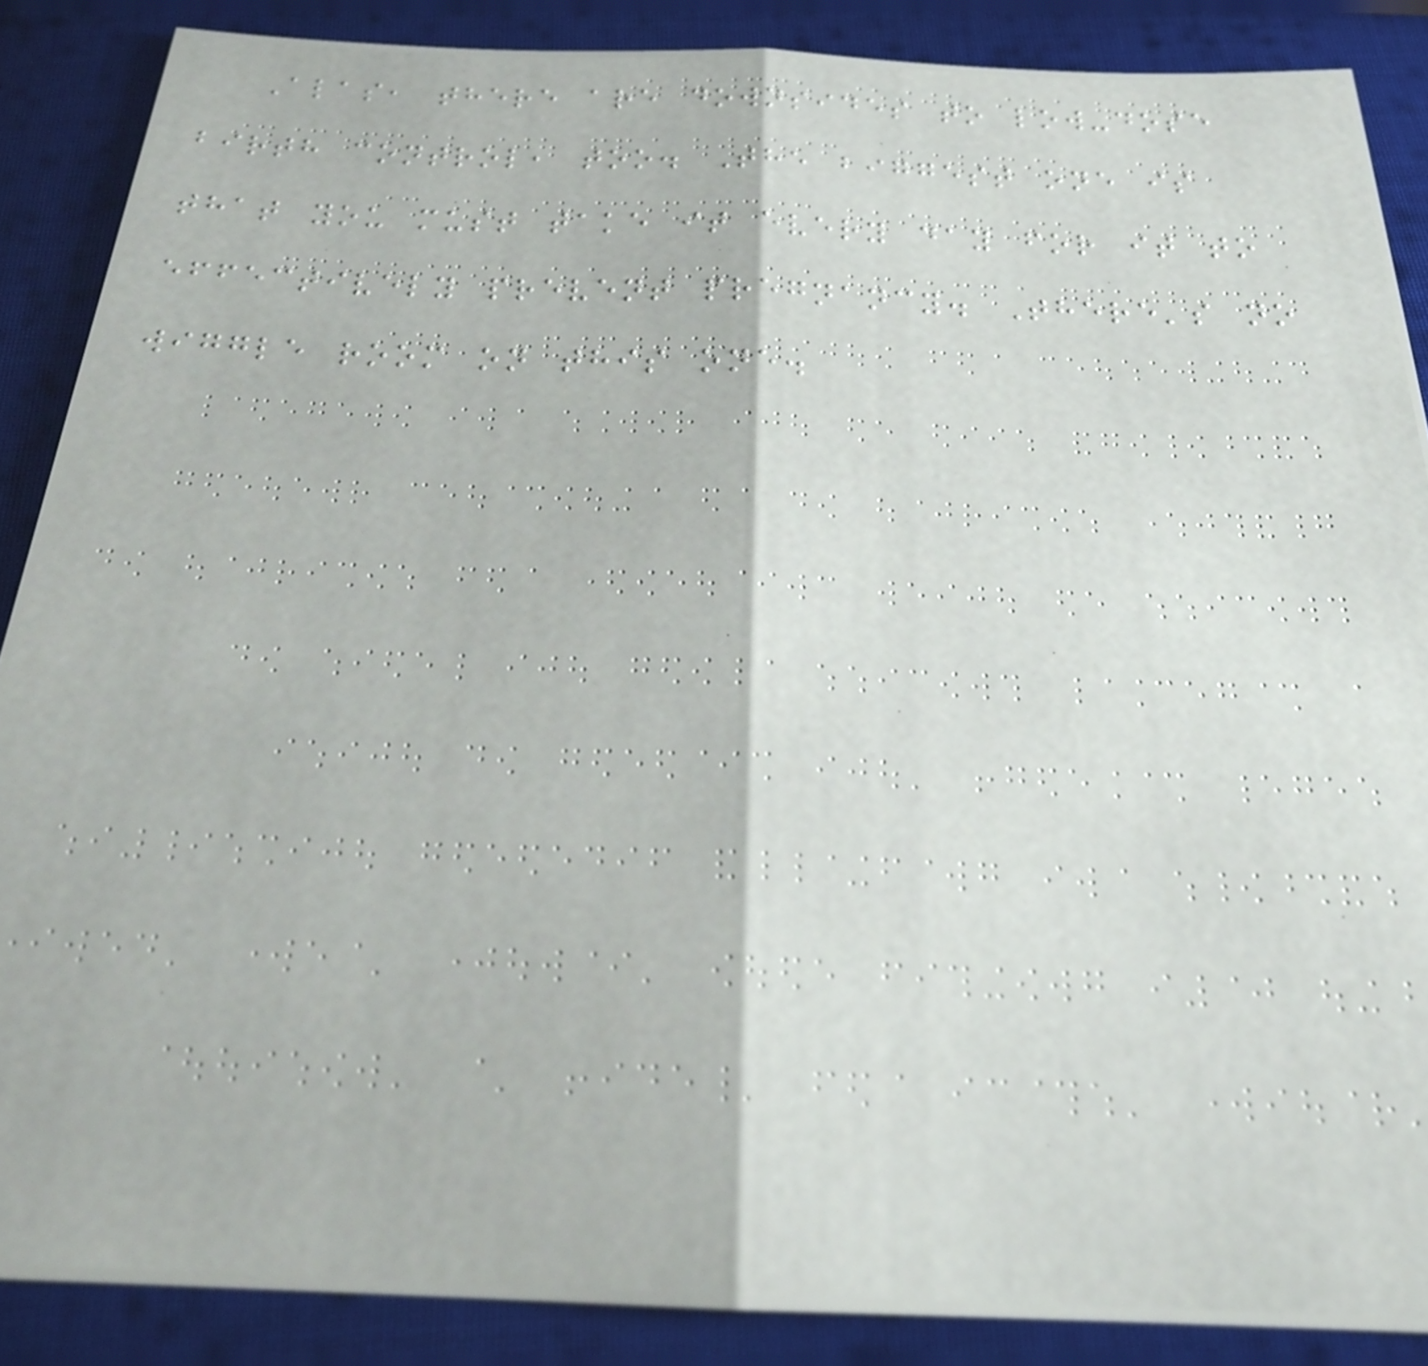Alas, there are downsides to low-dose
birth control, too. The biggest one is
that you must take it every day for it to
effectively prevent pregnancy. There's no
wiggle room on this one.
